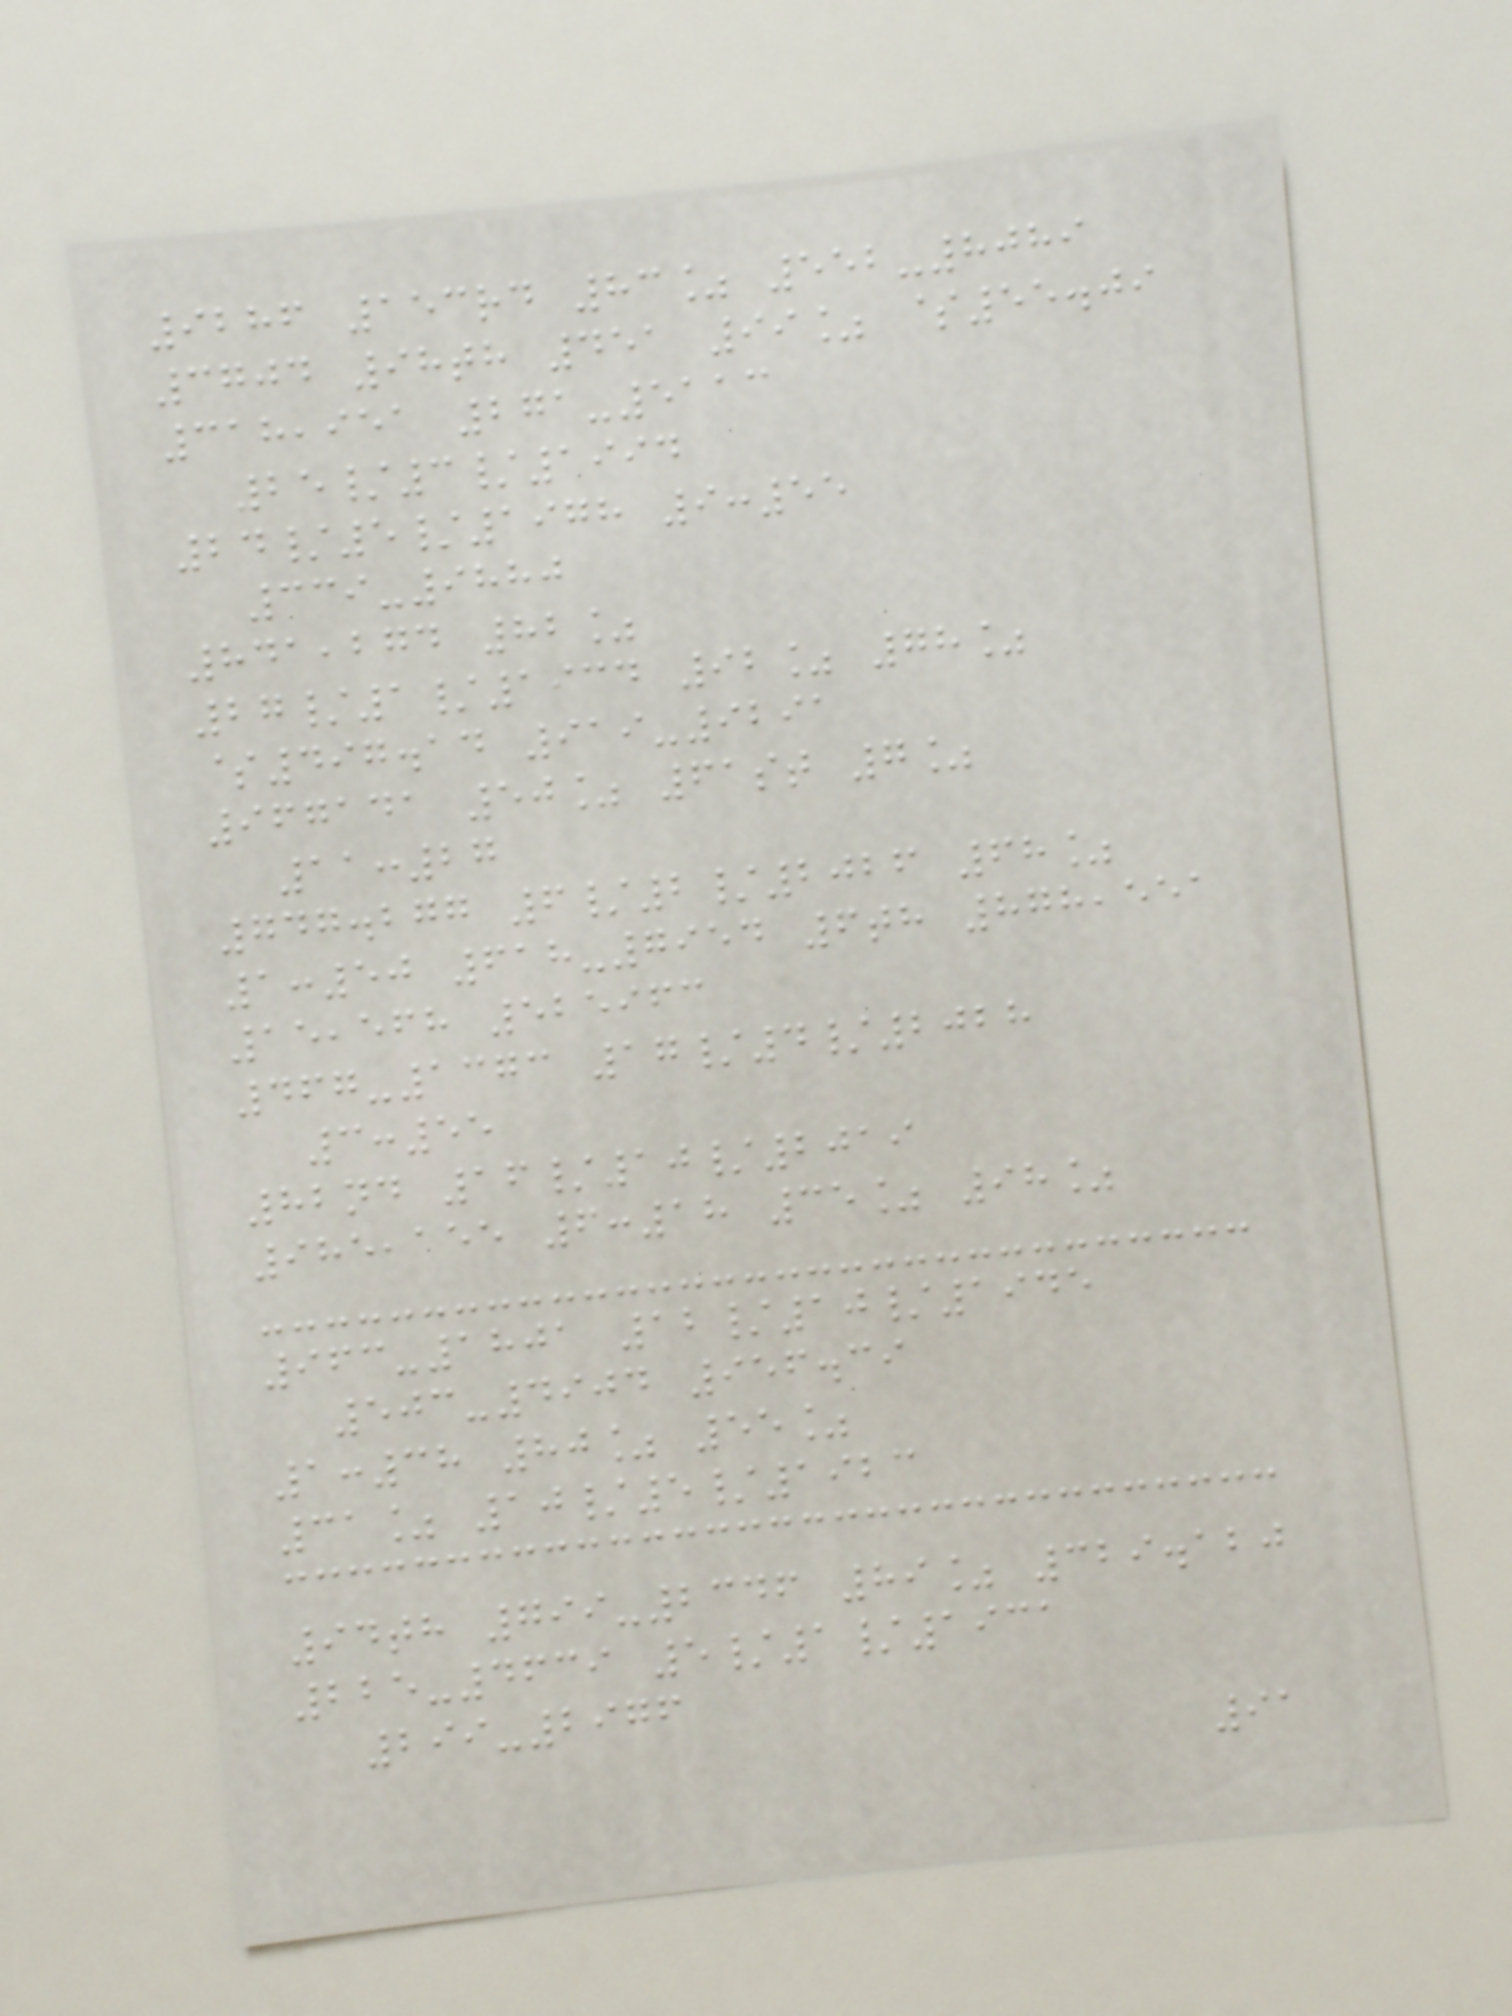9286 153rd 83% 552-8089
3704 98th 451 99% $55.09
318,951 271-5113
25/3/1994
24/5/1978 9:55
339-9880
841,274 82%
27/1/1934 92% 78%
$497.14 919-9291
967141 50% 61st 7%
11:27
747.277 6/2/2026 68%
1:50 618-7954 6th 878,551
15,568 525963
467-1373 17/4/2028
3:55
82nd 16/10/2019
985,155 6:18 35% 98%
963-1801 12/10/1945
503-4904 956.39
1:38 80% 55%
31% 10/5/1923
94th 799-2346 89% 329.120
225-4639 5/1/1931
299-2976
91
